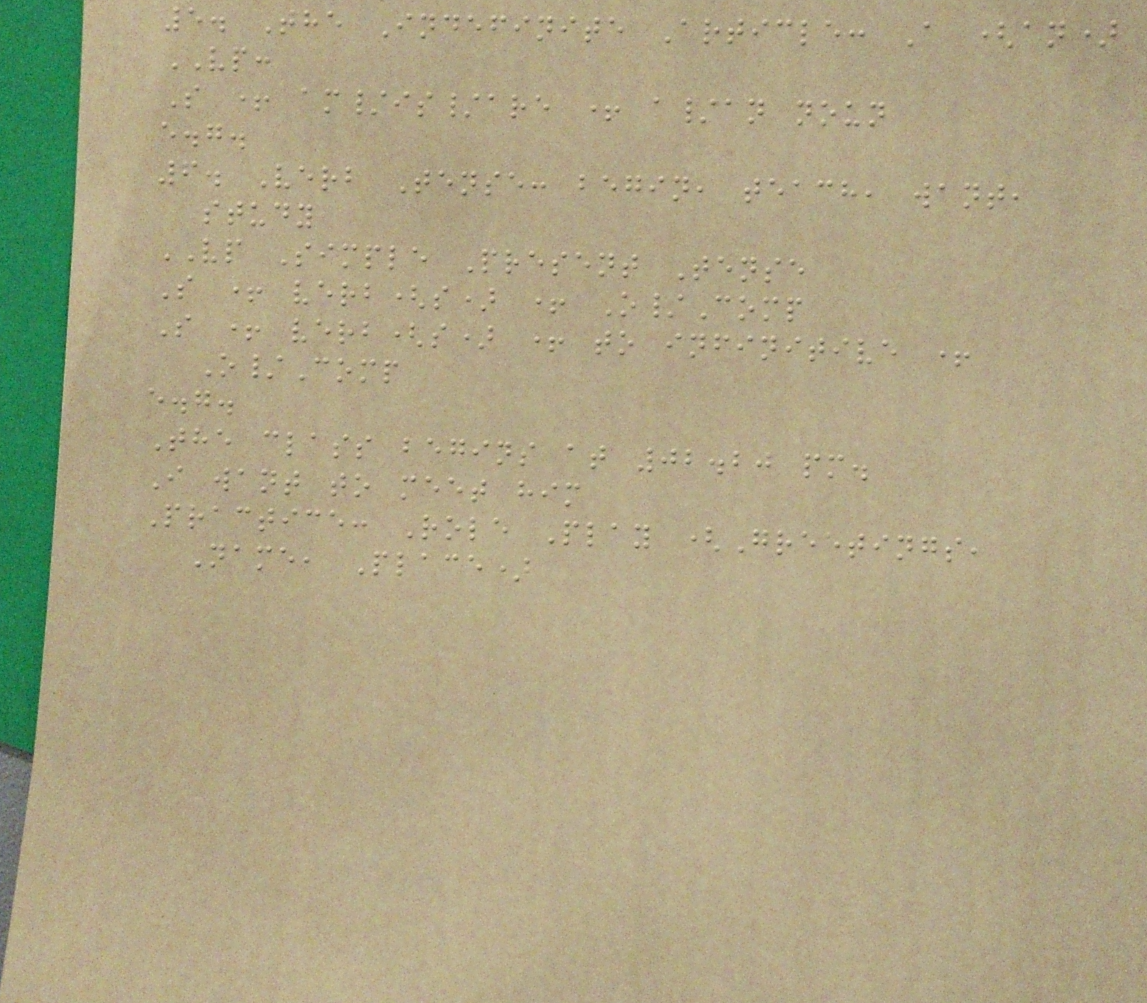5. The Indefinite Article: A (an)
VP:
S + am/is/are + a/an noun
e.g.
6. Verb Tense: begin, teach, want,
study
VP Simple Present Tense
S + verb(s) + O/Comp
S + verb(s) + to infinitive +
O/Comp
e.g.
The class begins at 02.20 pm.
I want to meet him
Practice: Role Play (Greetings,
Name, Place)
